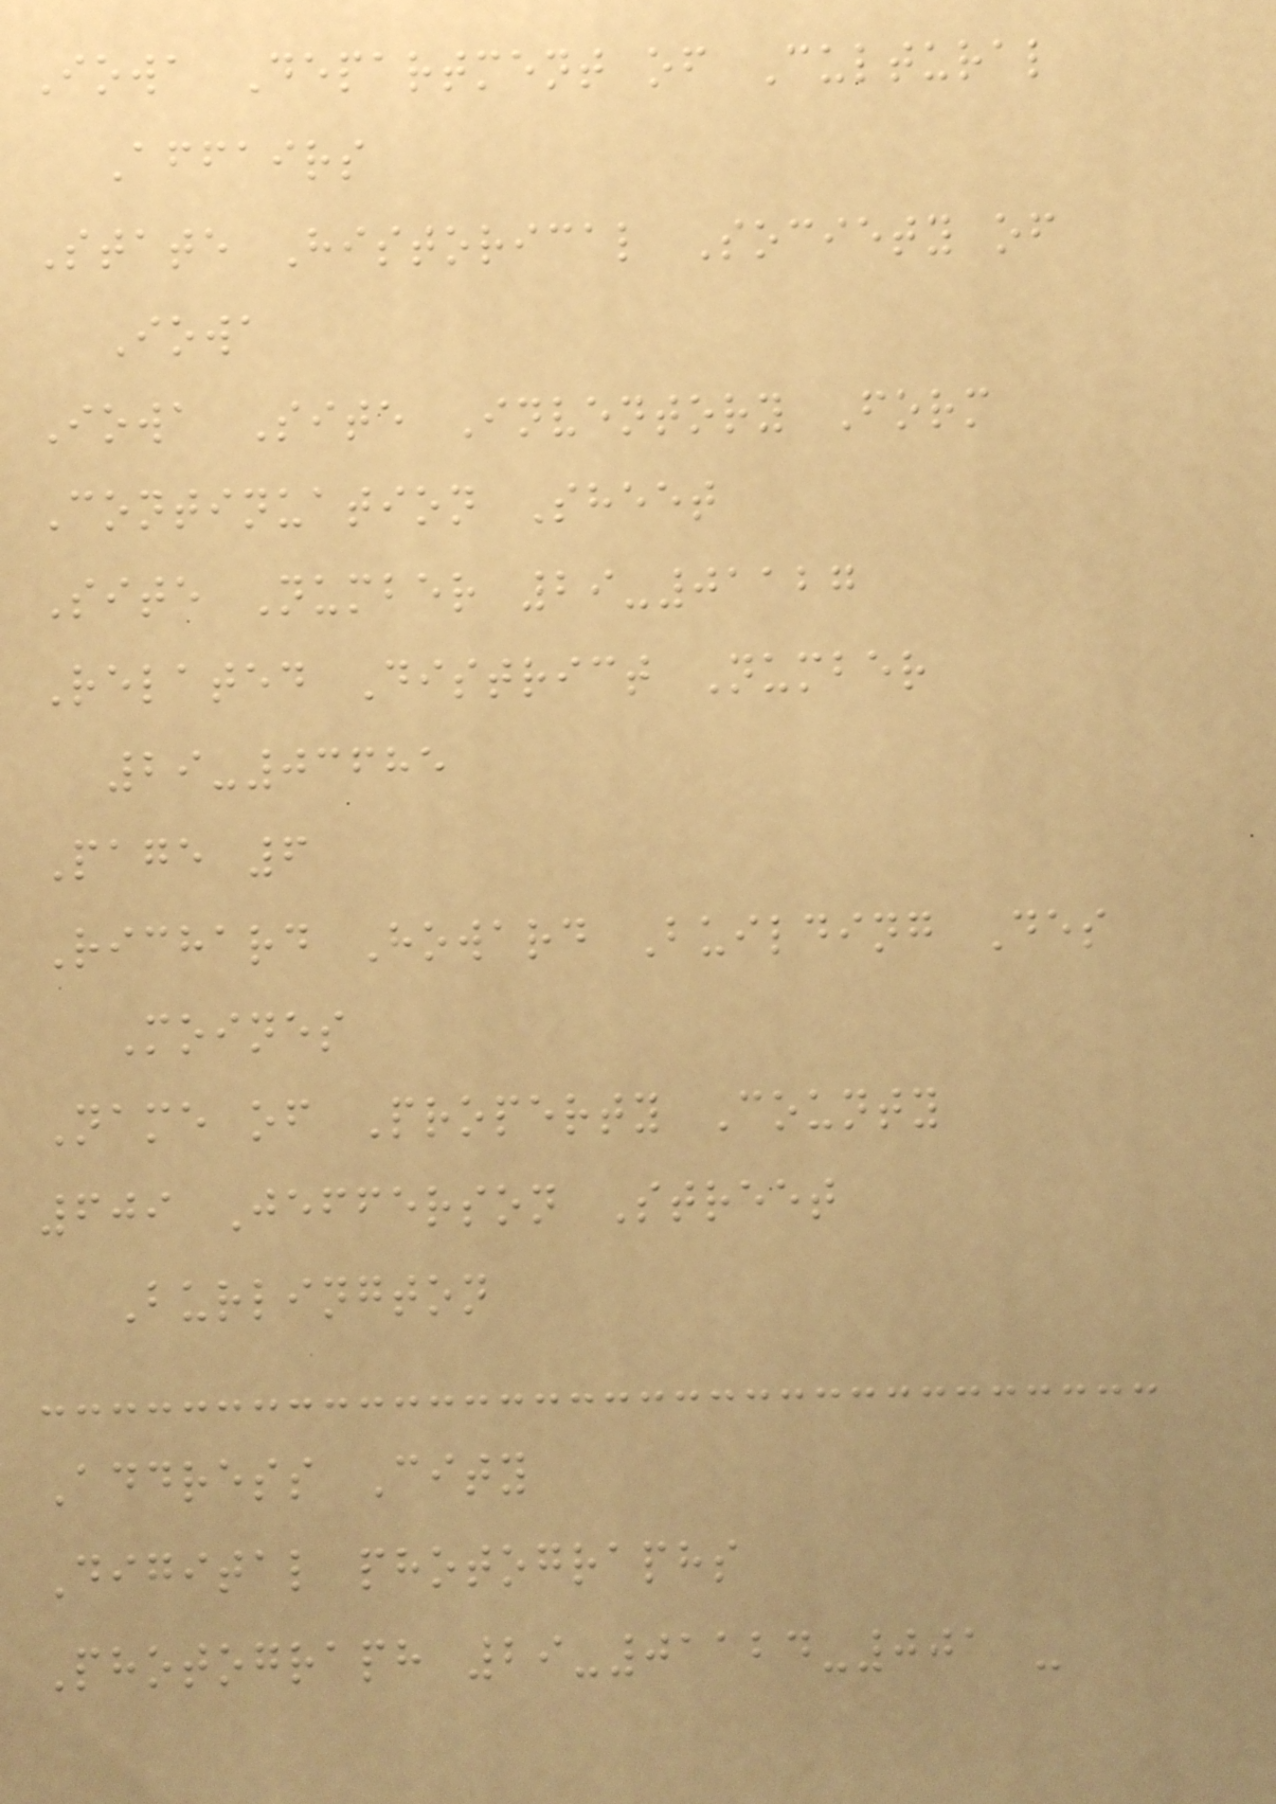Iowa Department of Cultural
Affairs
State Historical Society of
Iowa
Iowa Site Inventory Form
Continuation Sheet
Site Number 29-01127
Related District Number
29-03685
Page 6
Richard Howard Building Des
Moines
Name of Property County
609 Jefferson Street
Burlington
Address City
Digital photographs
Photograph 29-01124-001 -
